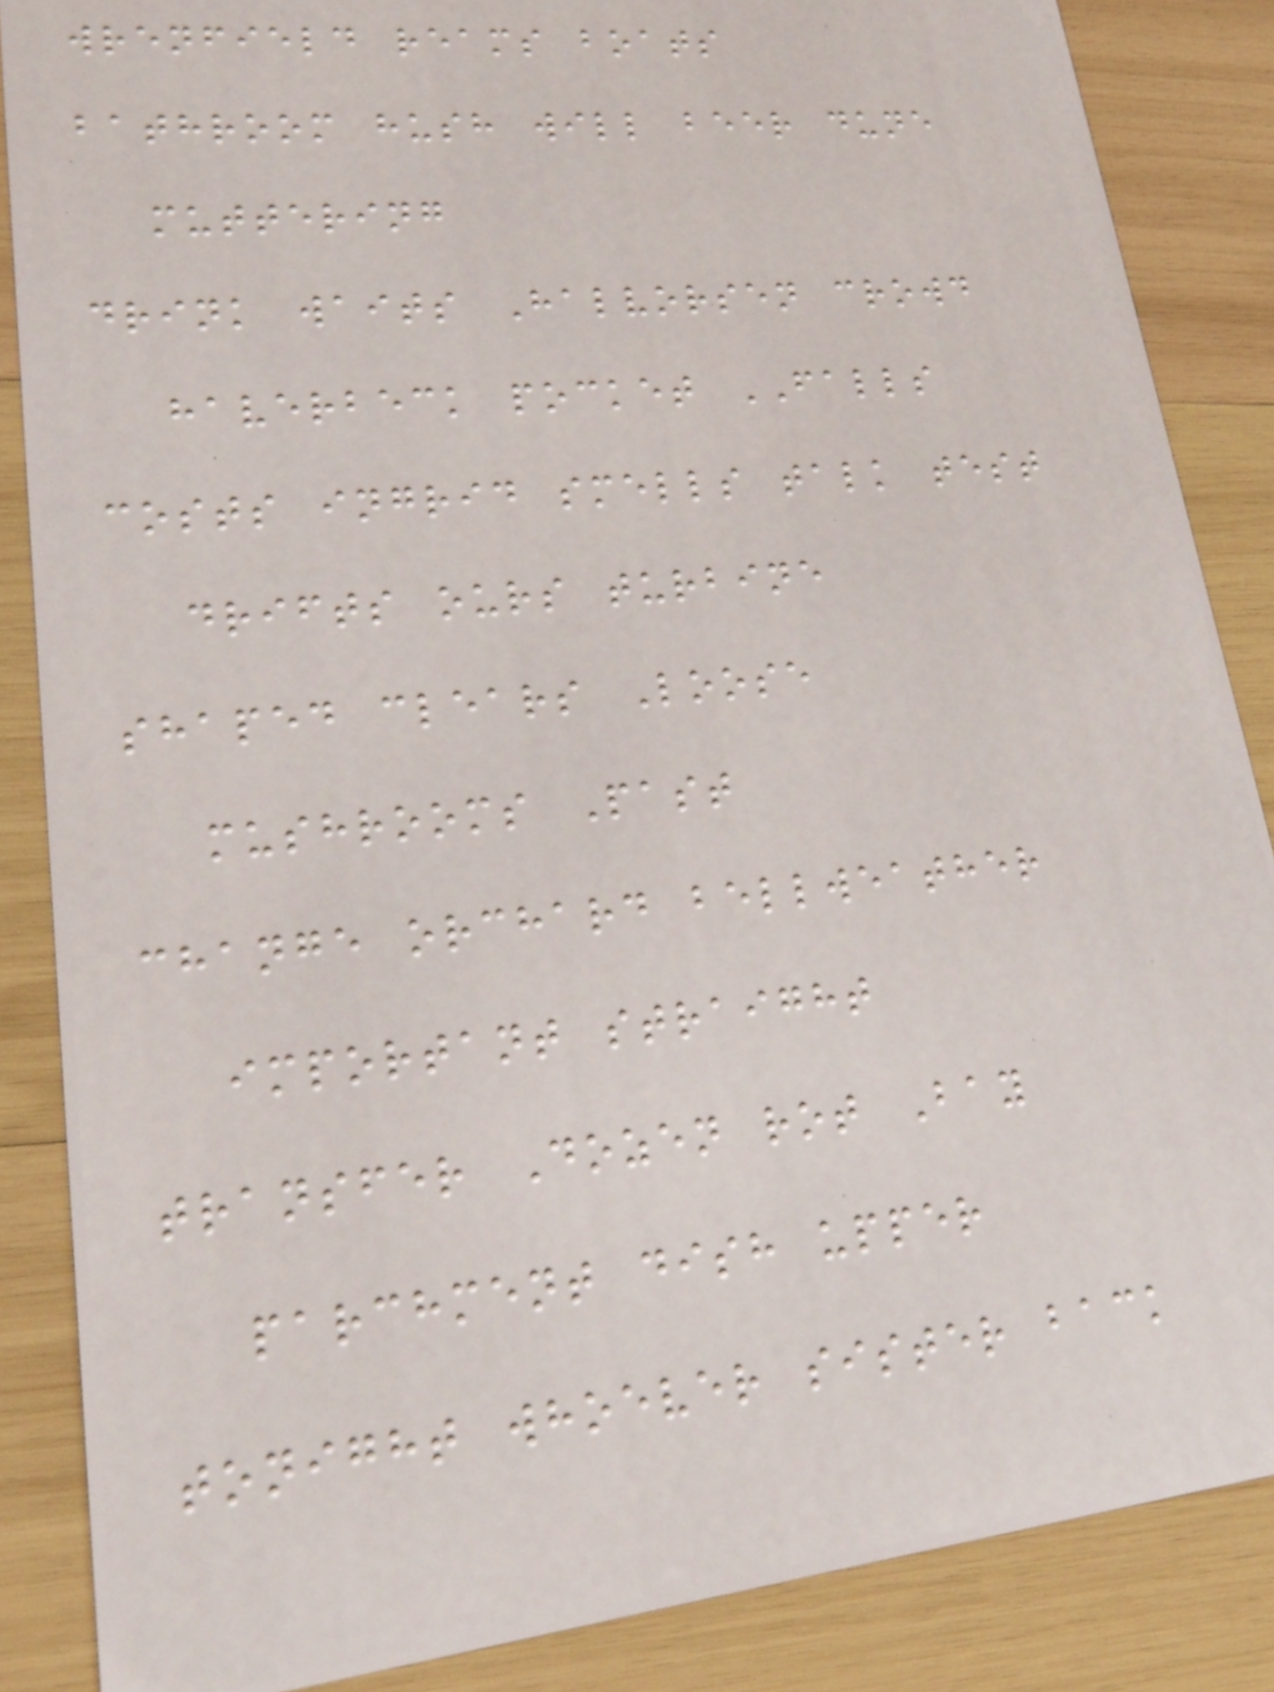wrenfield reams boats
bathroom hush will beer dune
muttering
drink waits Halvorsen crowd
haverbeck pocket FALLS
costs ingrid smells talk test
drifts ours turbine
shaped clears Loose
mushrooms Past
change orchard bellweather
important straight
transfer Dozen rot Bay
parchment dish upper
tonight whoever sister back
